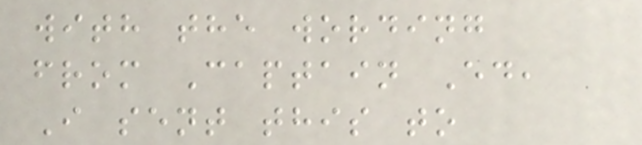with the wording
from Captain Ed,
I sent this to
